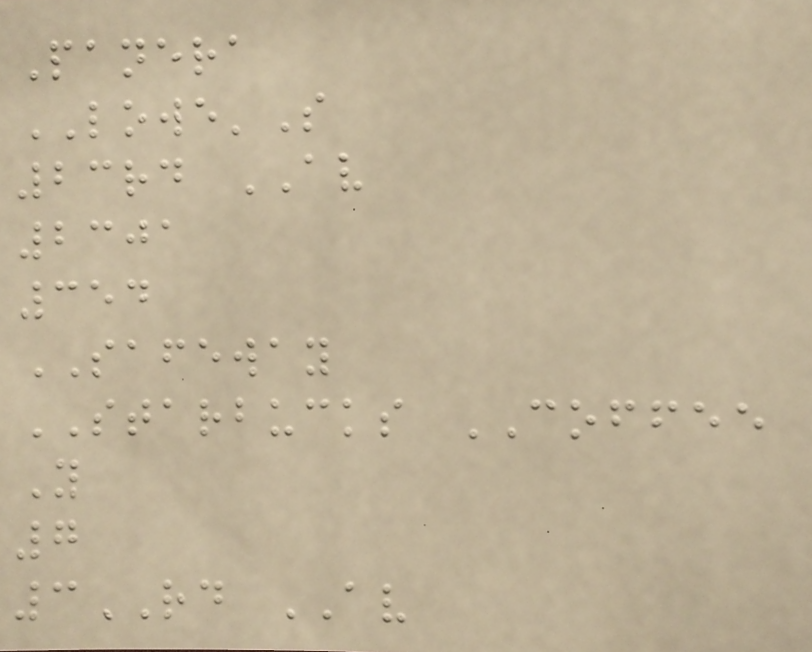Panera
LOWE'S
23rd AV
2301
354
SAFEWAY
STARBUCKS COFFEE
Y
7
3RD AV
